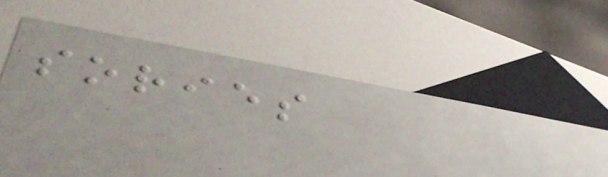sories
